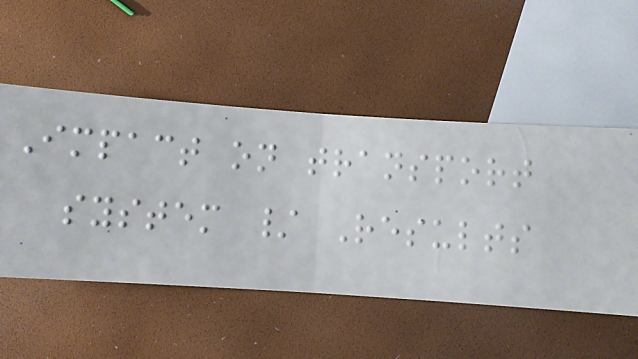Impact on transport
system / Results
